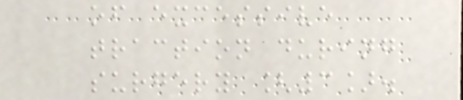of excessive
traction during
surgery [3].
